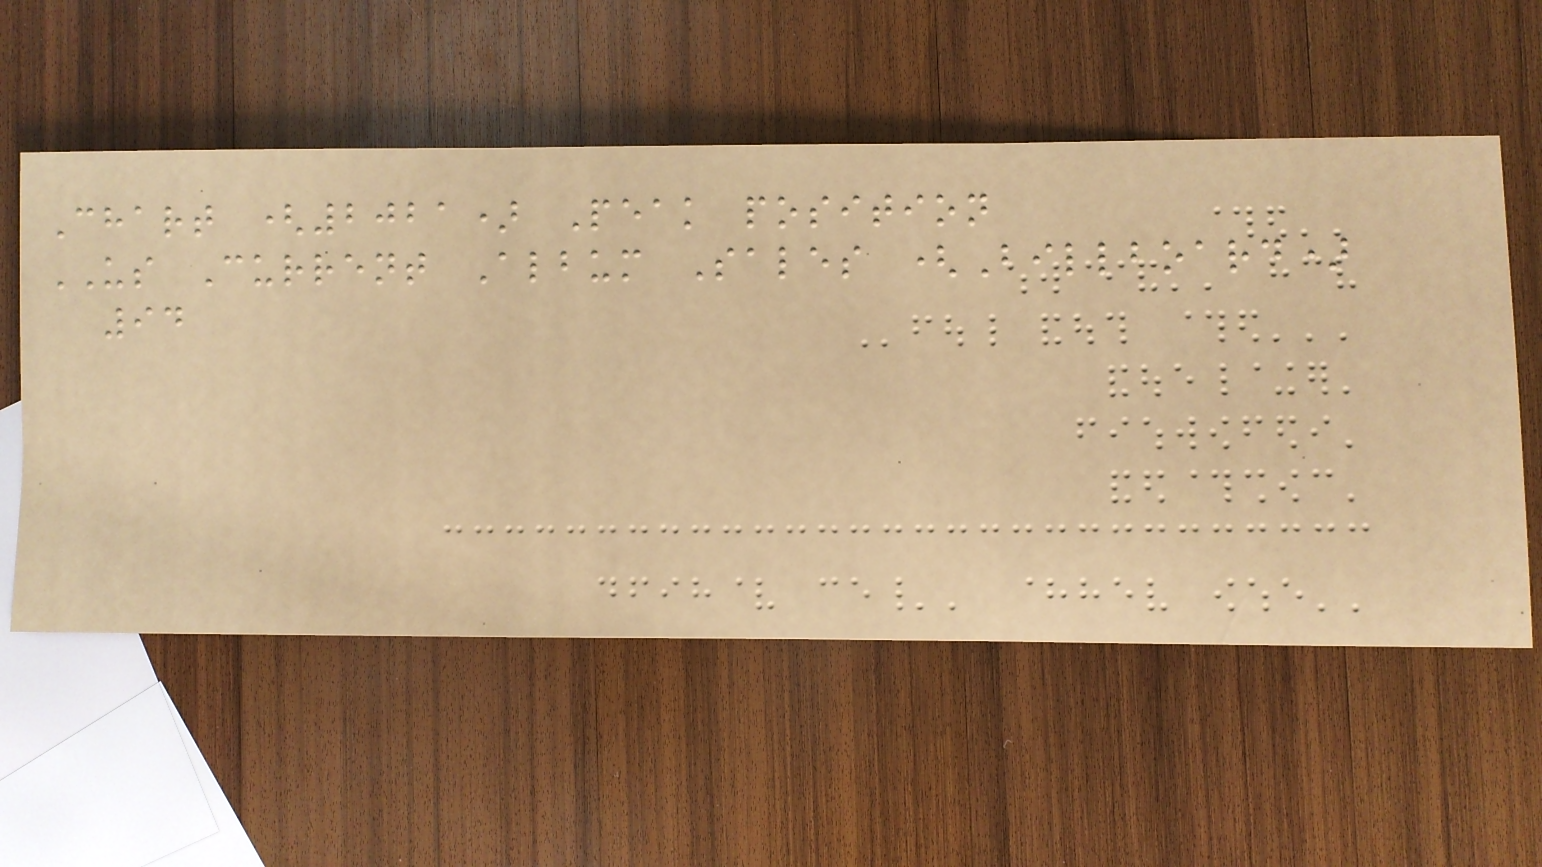Chart (2021) Peak position
US Current Album Sales (Billboard)
94
